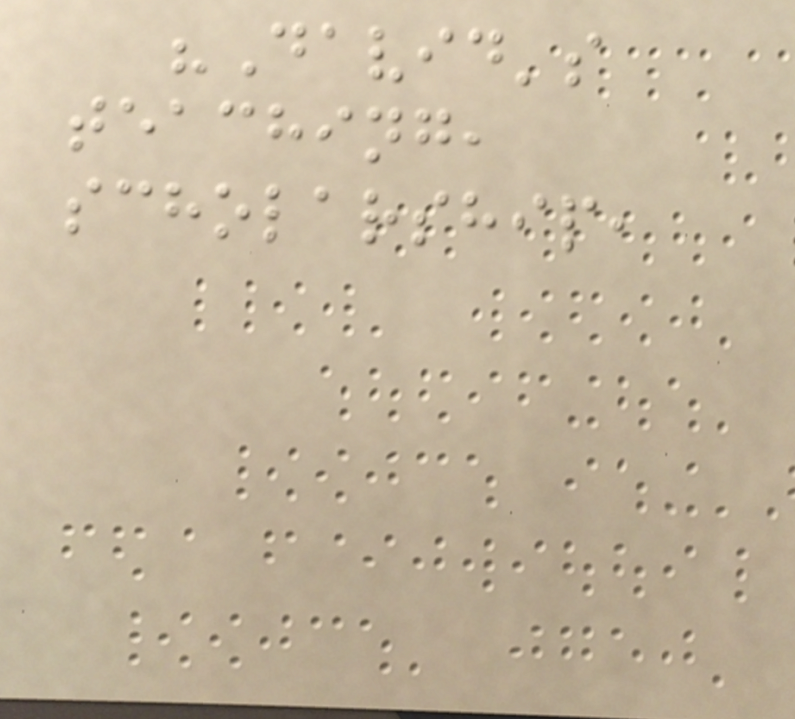"David's
teaching,
scholarship,
